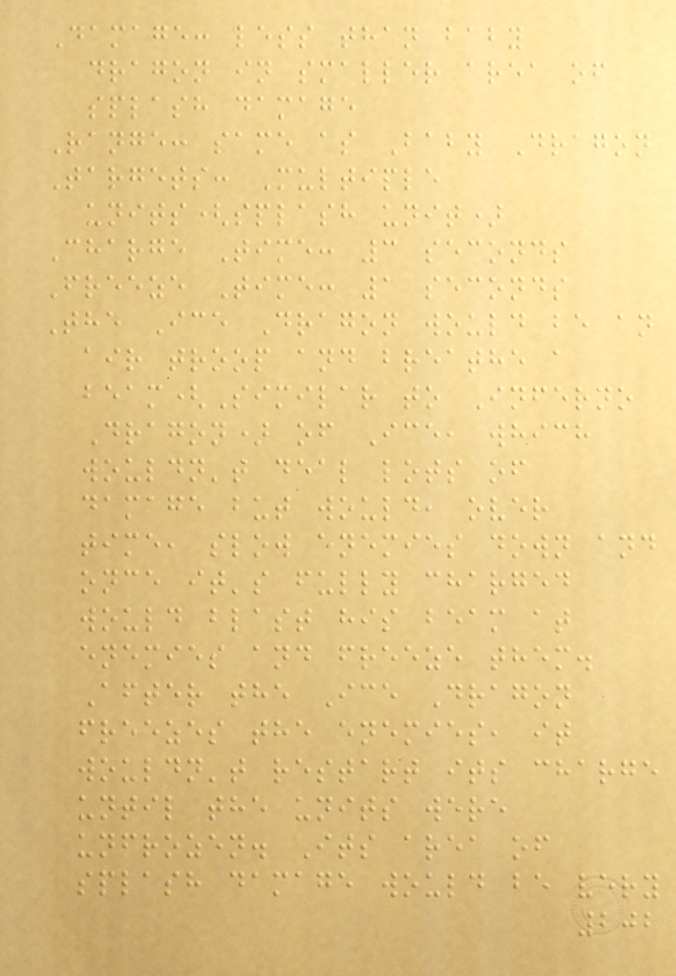Damage: less than baby
dragon in smaller area of
splash damage
Range: same as Baby Dragon
Targets: Multiple
units(splash unit)
Charge Time: 3 seconds
Freeze Time: 1 seconds
The Ice Dragon would be an
air troop and breathe a
beam(Similar to Inferno
Dragon) of Ice, which
wouldn't deal lots of
damage but would, over
time, slow enemies down and
once it's fully charged
would blast his beam at
enemies and freeze them.
After the Ice Dragon
freezes the enemies, it
wouldn't restart its charge
until the units were
unfrozen. Its area of
splash damage would be very
202
